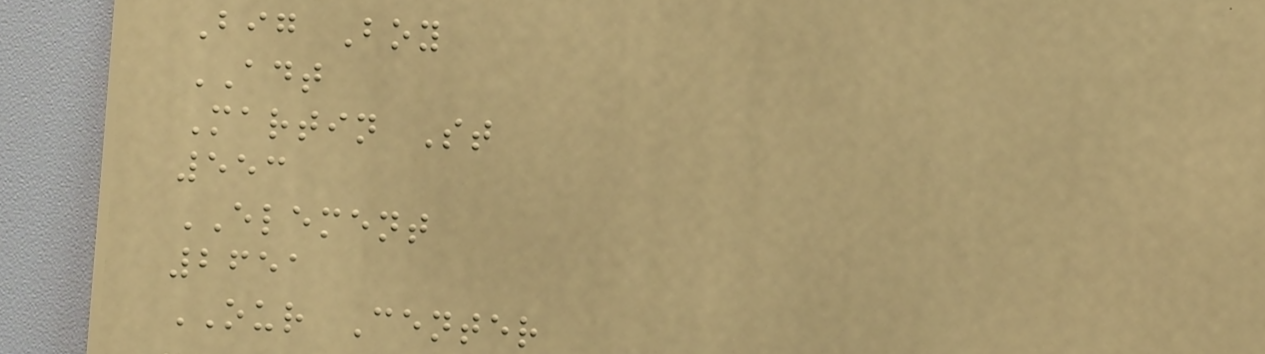Big Boy
ADT
Martin St
553
ELEMENT
2651
OUR Center
